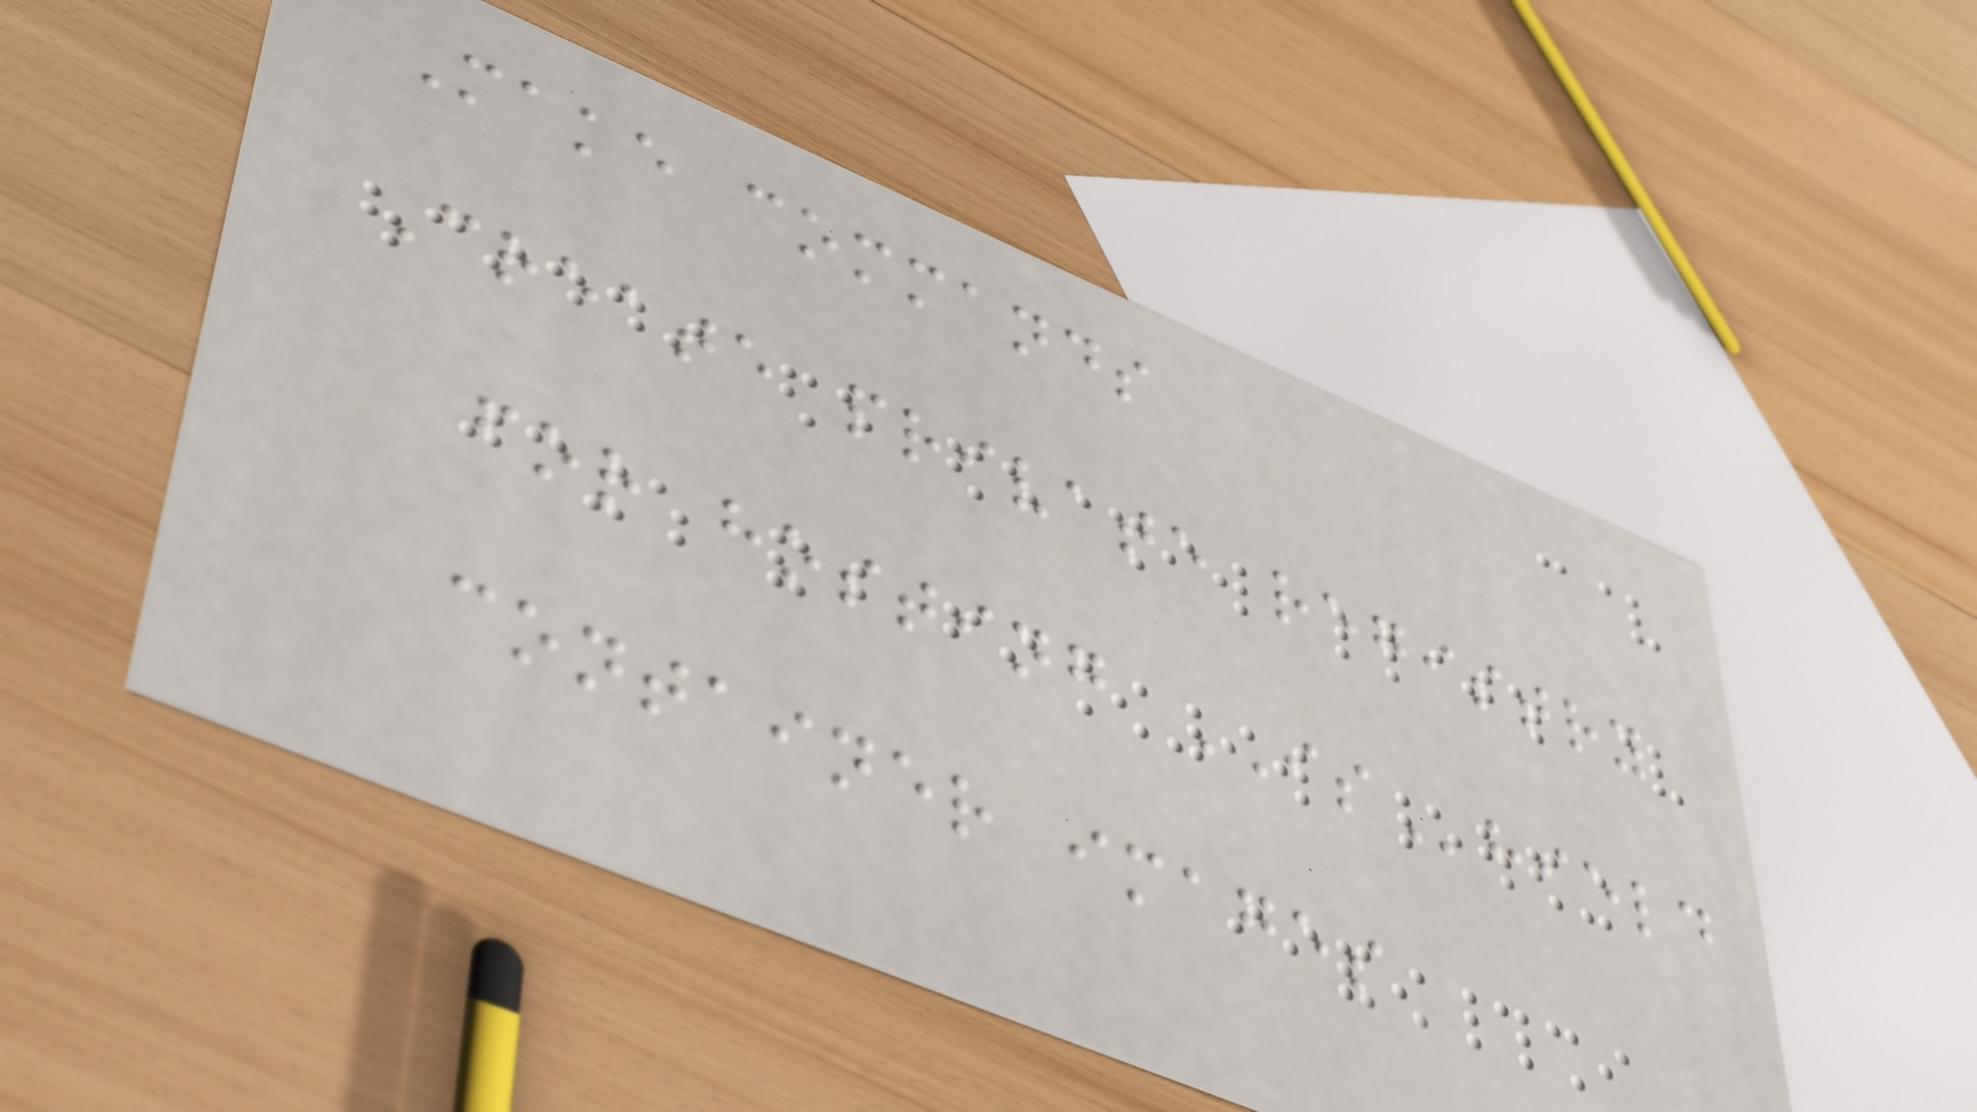Make commands
Create private registry
for hosting IShield
container images
